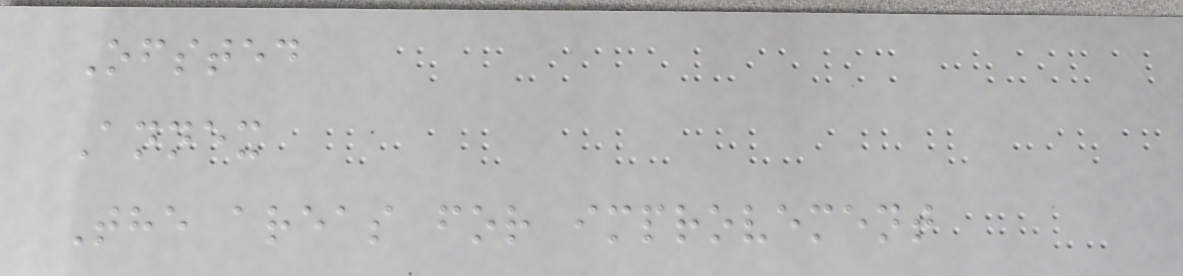Ofsted
Annex
The areas for improvement
